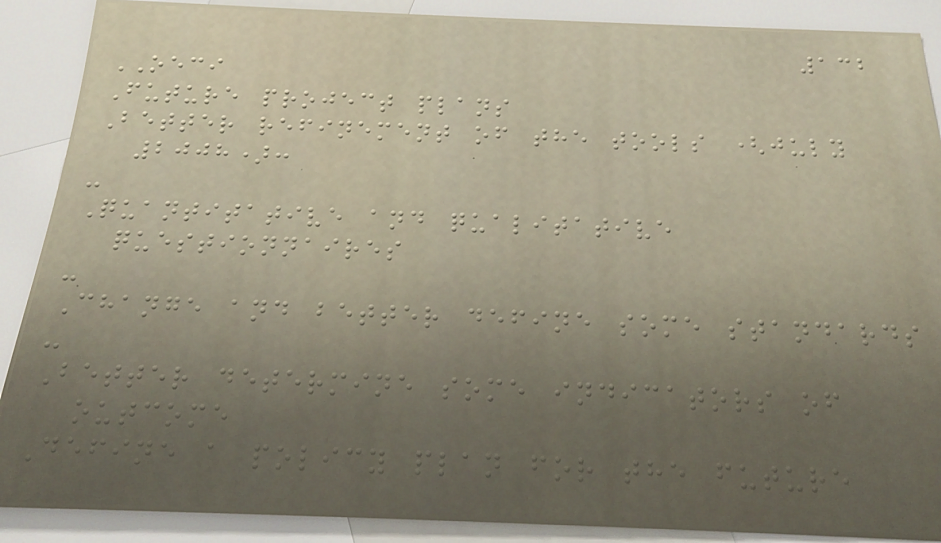132
OECI
Future project plans
Better refinement of the tools (july
2008):
-
Quantitative and qualitative
questionnaires
-
Change and better define some standards
-
Better determine some indicators of
outcome
Define a policy plan for the future
